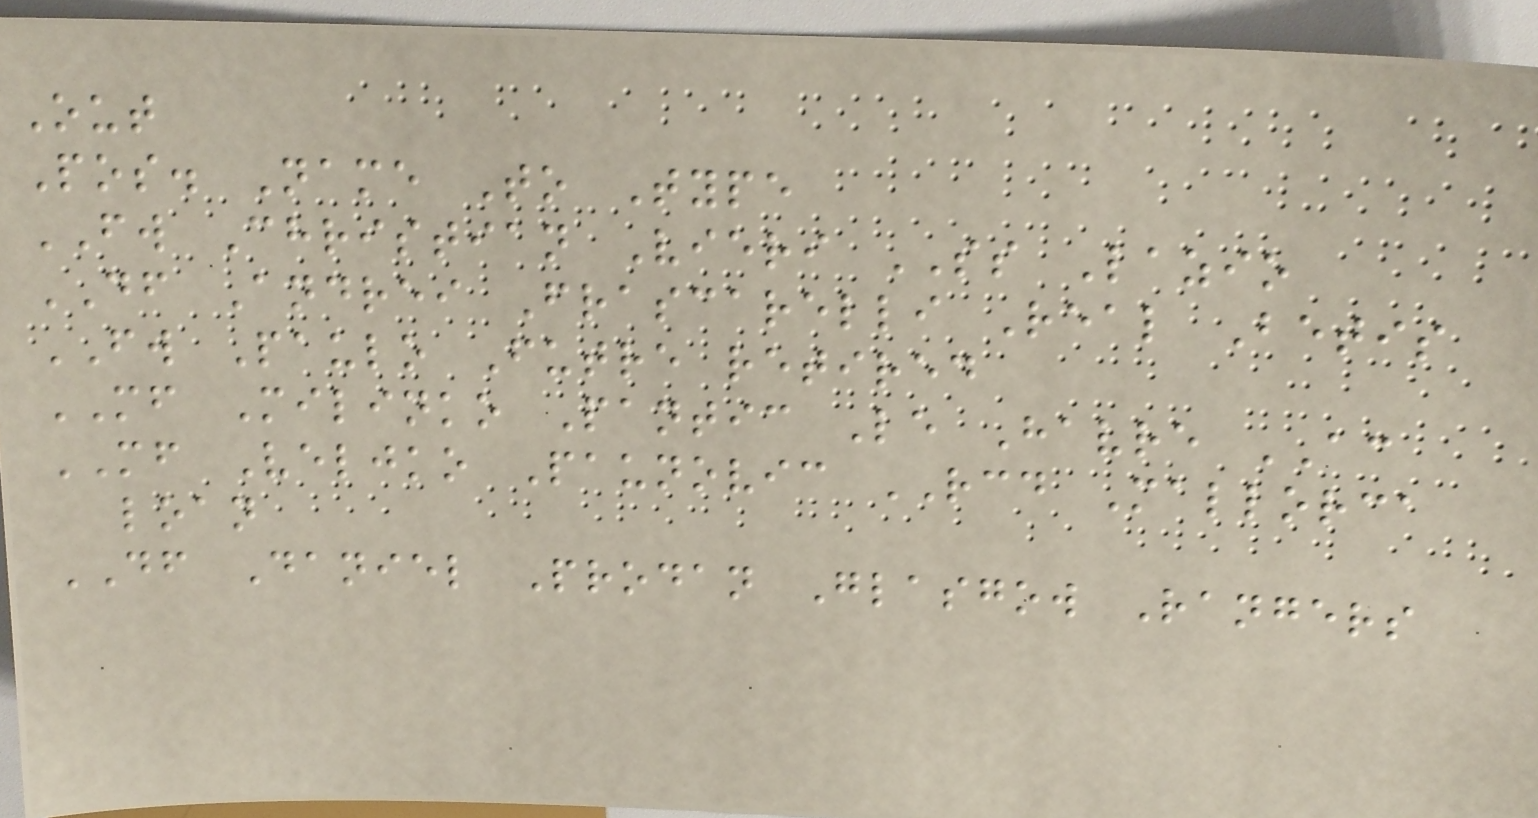Out
Pos. Name To Type
FW Christian Vieri SS Lazio
DF Andrei Frascarelli Real Betis
FW Paulo Futre retired
MF Milinko Pantic Le Havre AC
MF Veljko Paunovic RCD Mallorca
loan
DF Daniel Prodan Glasgow Rangers
